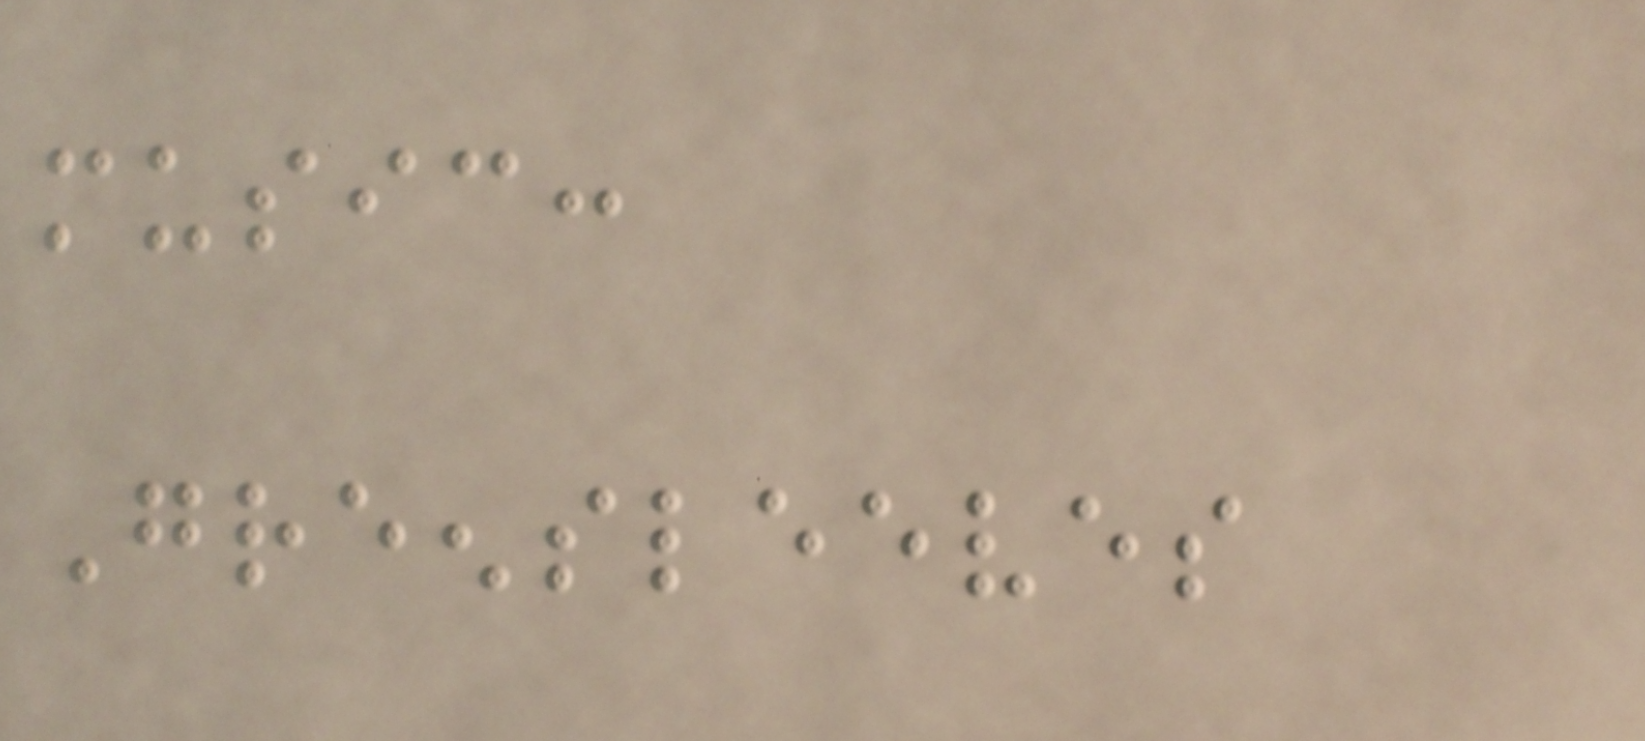music:
Greensleeves
